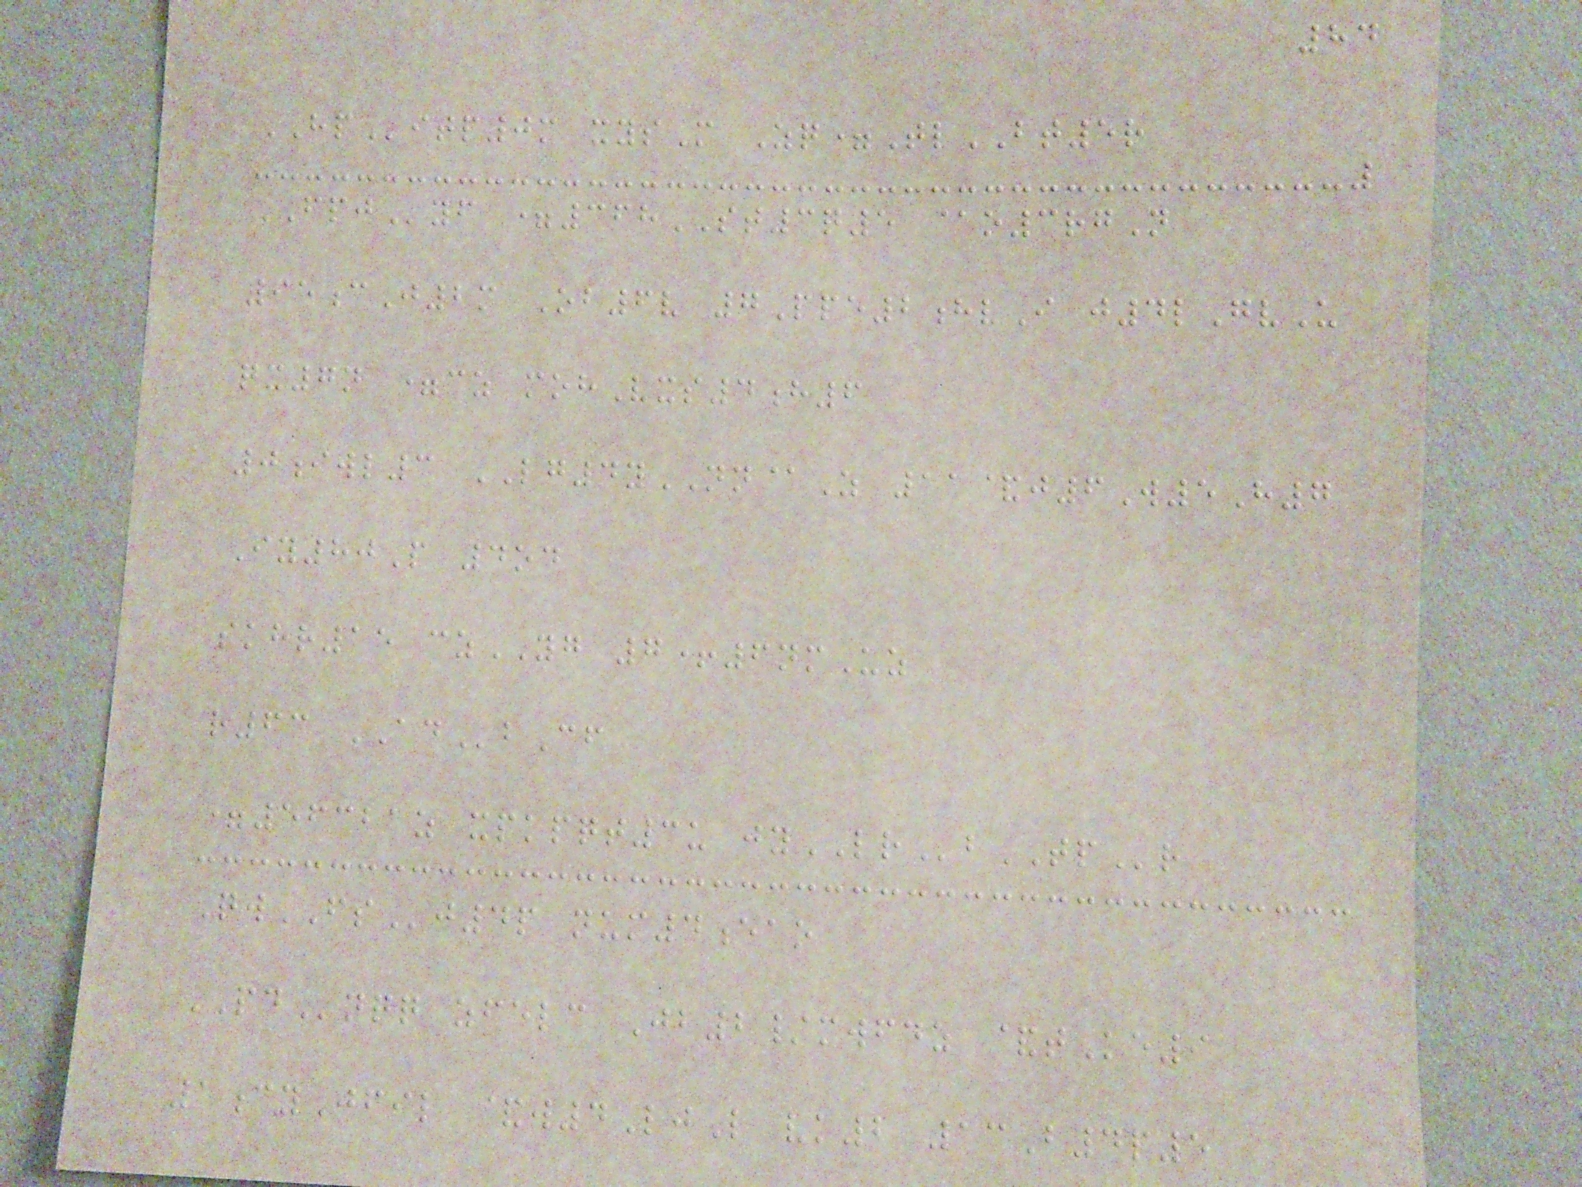84
HPitp0m xysM Zq=TlBT5r
FPJyf =368ST3q5 @o3rgN
95cJ2m Ob6v 7Ppe2hvI j4lGvU
qx7n =cz mohVxs4h6
0iwl3 LG4yNN@Z 11&j6W5H7
Iy80P 4od
skhr15 czYG 7+6nmUz
r63 ADbCf
=56321z xpkpqt3u jyLRbTPr
QwFSj4p num4eao
PDnqq zfelc Jb2/mwfdz &tKe9
1cyJfil &w4LjL vk2 13B4p5
